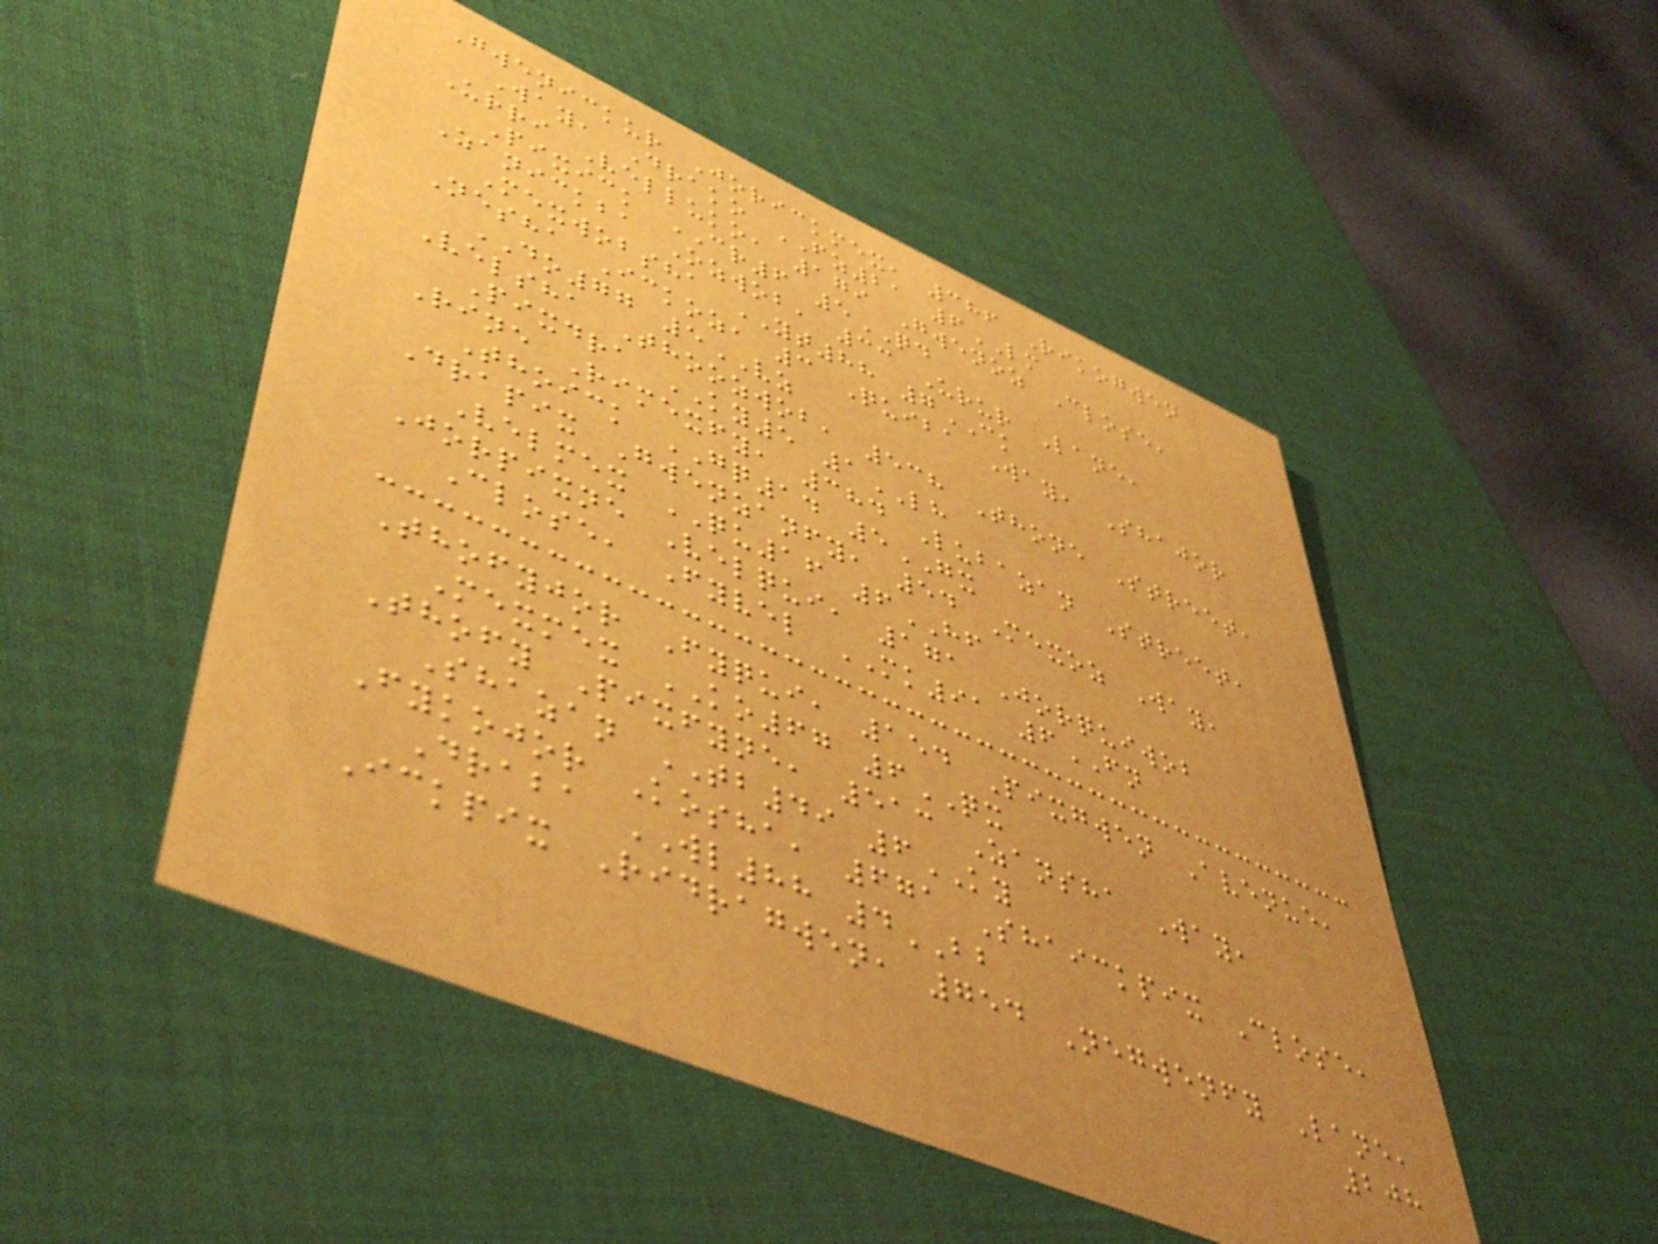Gwenickur Jorickmex, 386 Rikogwen
Way, Drako FZ21 6LM
Urri Velluko, 179 Gwenoz Close,
Pixick CR6 5QD
Zanickba Ozwob, 33 Urur Lane,
Mexwobsha YT88 7CK
Nesha Ickoz, 3 Quiba Way, Shajor
DO77 5VZ
Velsha Thoozwob, 538 Thone Street,
Pixdra KY5 1LH
Rine Rimexfy, 384 Lubazan Street,
Thoick GQ14 5GX
Drapix Gwenzanfy, 54 Mexoz Way,
Velmex QU16 6HF
Jorpixne Velqui, 171 Jorquiwob
Close, Fyvel MK91 6FN
Thofyjor Fyqui, 154 Pixgwen Avenue,
Mexmex KO67 6QX
Thofy Pixfyne, 513 Zansha Way,
Shazan TB49 6KY
Fykojor Kosha, 671 Shaickpix Close,
Draba WL88 4BB
Ickpix Ridragwen, 754 Negwenfy Lane,
208
